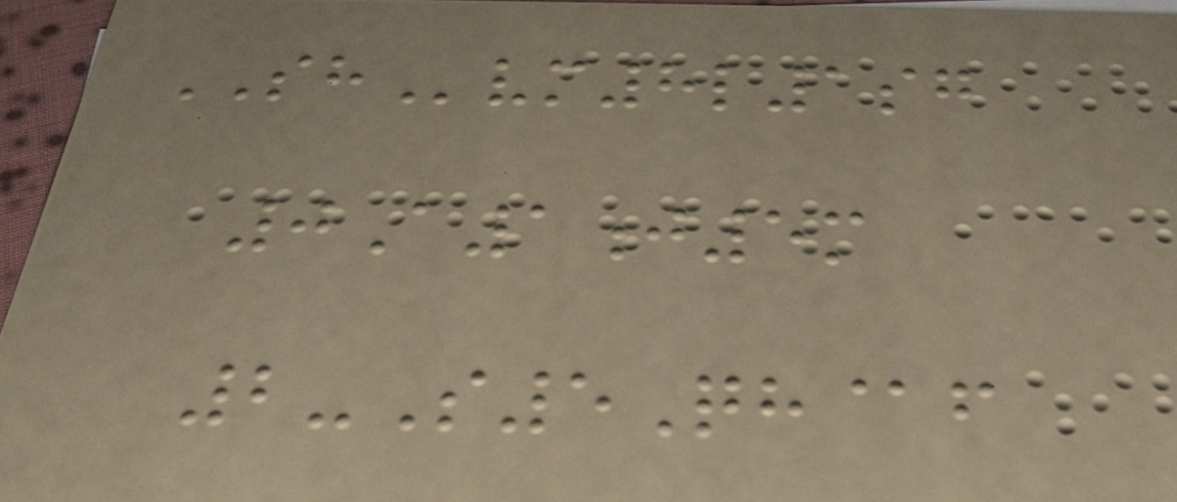SHvm8l1sg
0A1j5m
2-S5Qh@f
